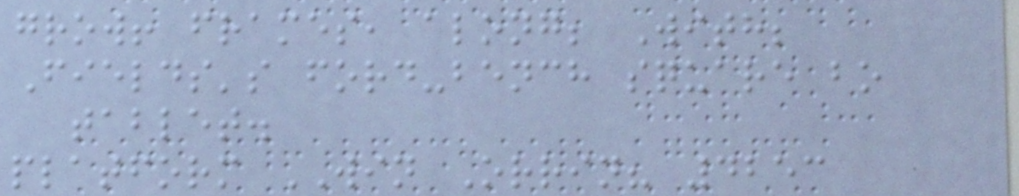grow! frames, along; With;
Fields's ford-bench square bo
tablet.
platform WIN Orrin? 4253
